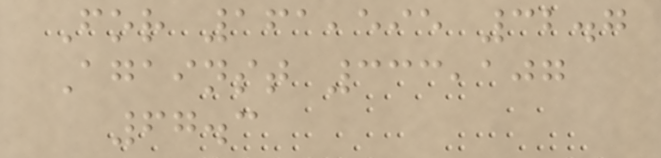For 161,595 32.7
Against 333,107
67.3
